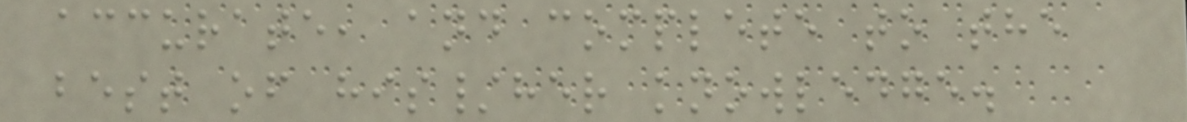accurate, and complete to the
best of his/her knowledge.
